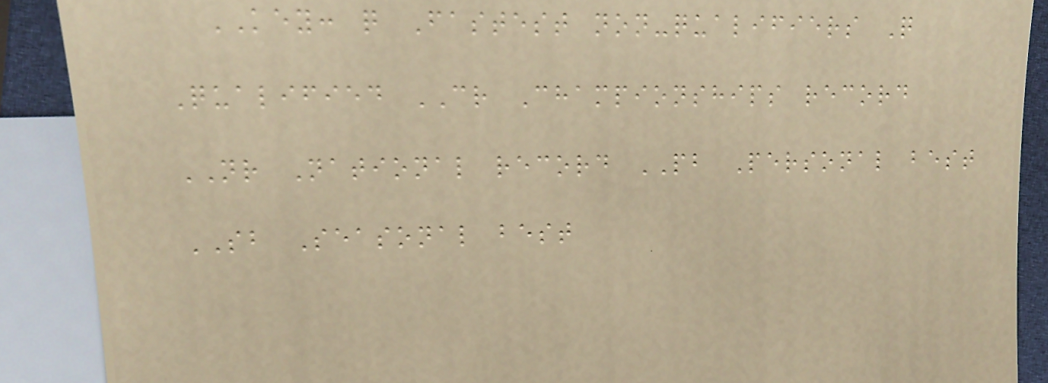KEY: q Fastest non-qualifiers Q
Qualified CR Championships record
NR National record PB Personal best
SB Seasonal best
